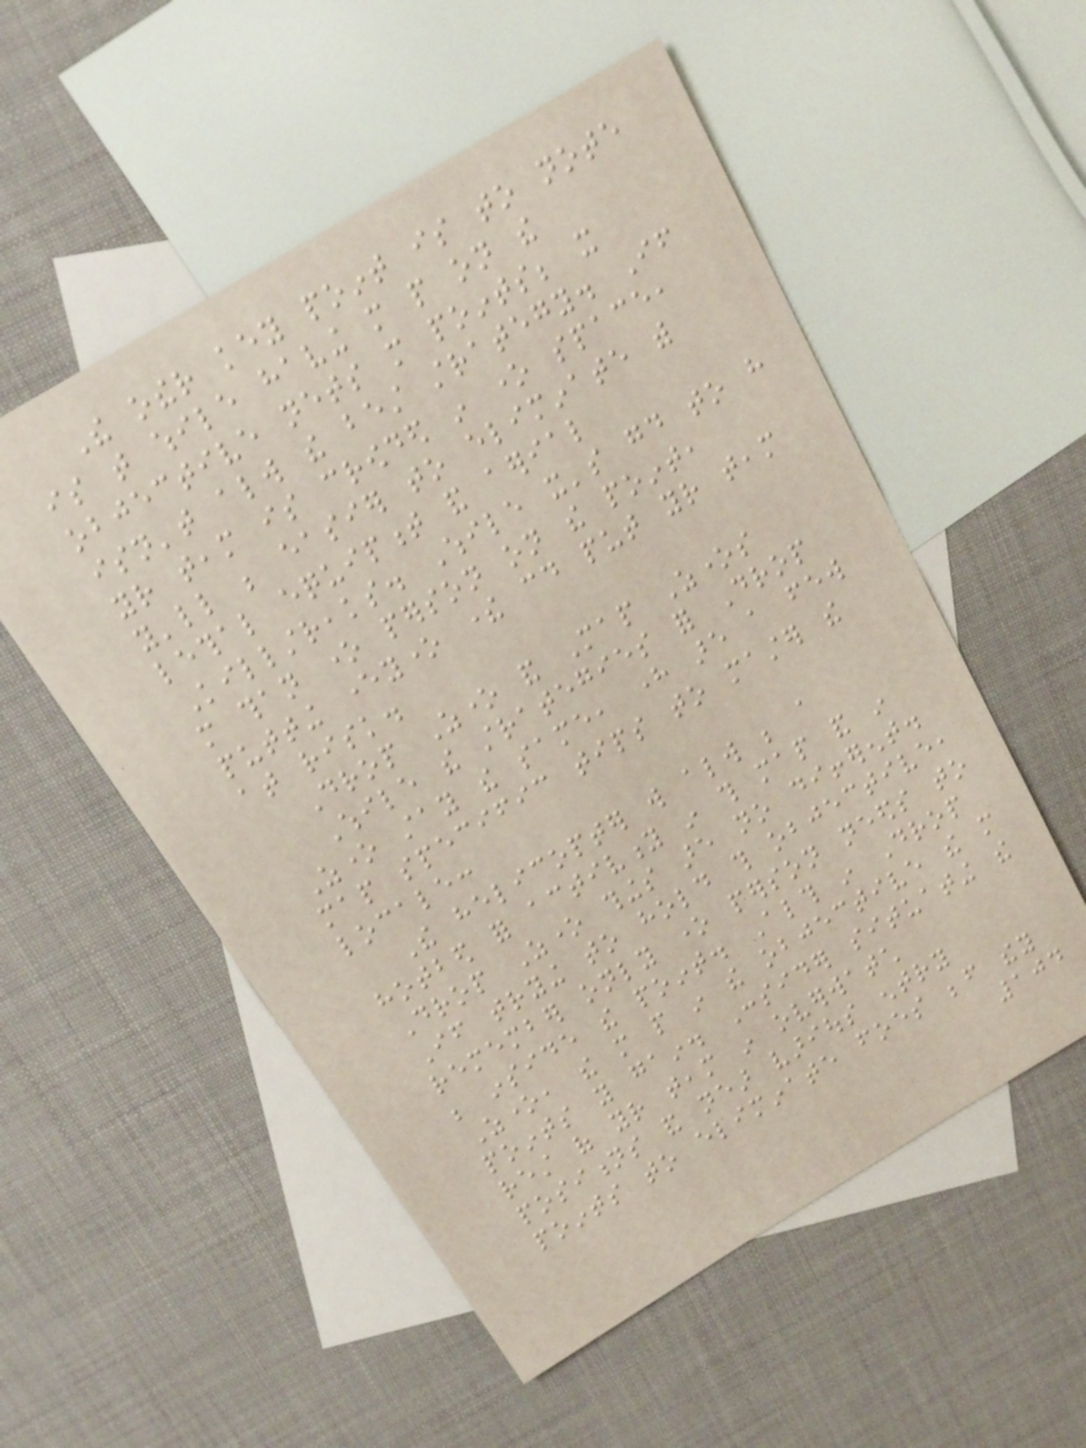The other key point is to note
is that while having more people on the
objective nets more points; it
isn't always the best strategy. If
your team is crowded in one space,
you'll be easier to eliminate with
lethal equipment and aerial
Killstreaks. While it's good to have
more than one person on the point,
putting everyone there could put your team
at risk.
Drop Zone and Map Zones
While the strategies for Drop
Zone stay the same, here are a few
map specific tips to master the
locale:
The helicopter will always be a
hotbed for activity in this map and in
Drop Zone things are no different.
If trying to hold this objective,
remember only one person needs to
be inside the point. Although in Drop
Zone, the more people in the objective the more
points you gain. Consider situating the
rest of your team in overwatch
positions and near various entry
points to eliminate foes before they
104
